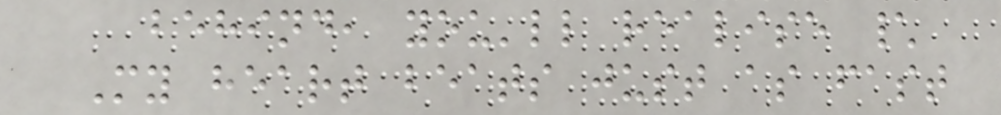behind, you'll realise \
My heart beats just as fast
